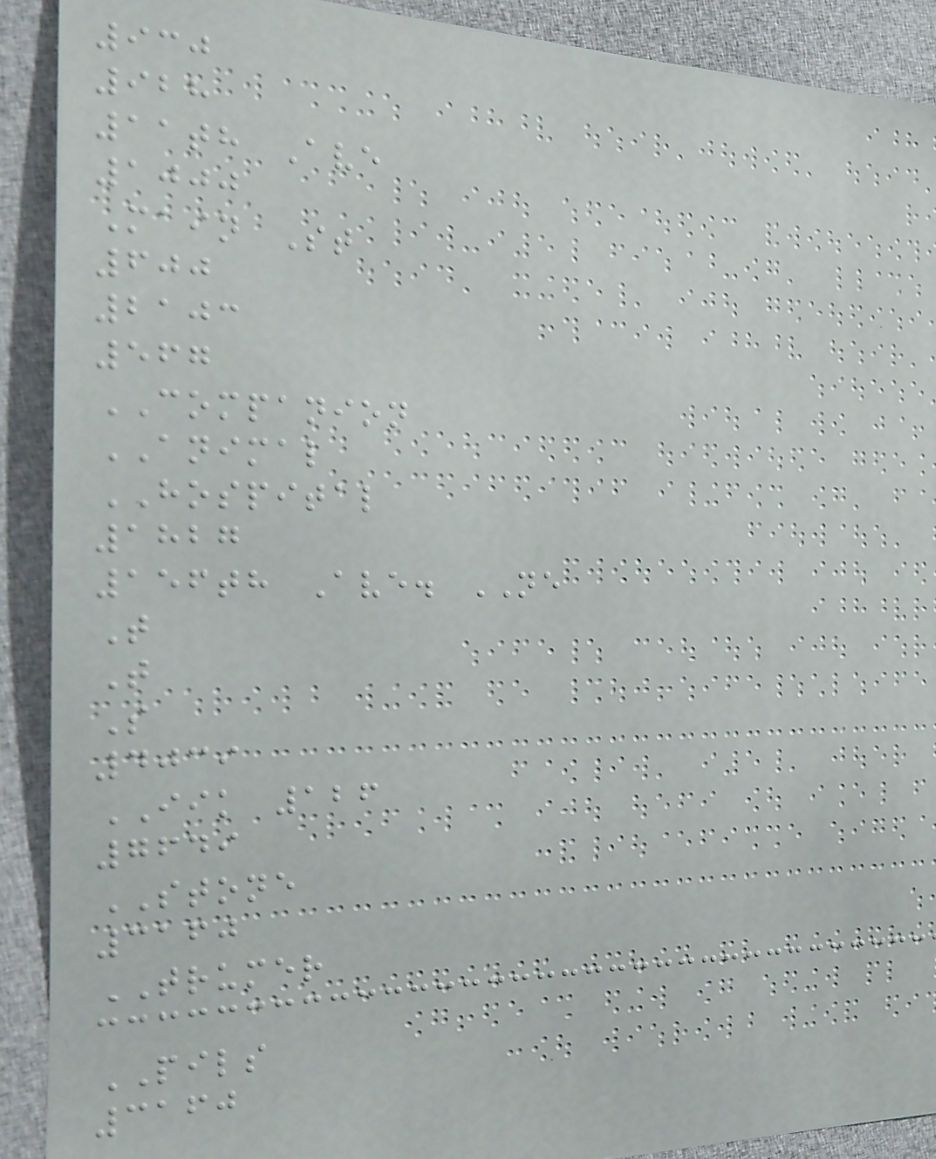930
928
11th Ave
1000
Main St
600
2103
567
COMPANION
ANIMAL
HOSPITAL
1827
156th Ave. NE
T
T
S
4039
IIK 126
7649
STONE
3160
TRUMER
PILS
3160
